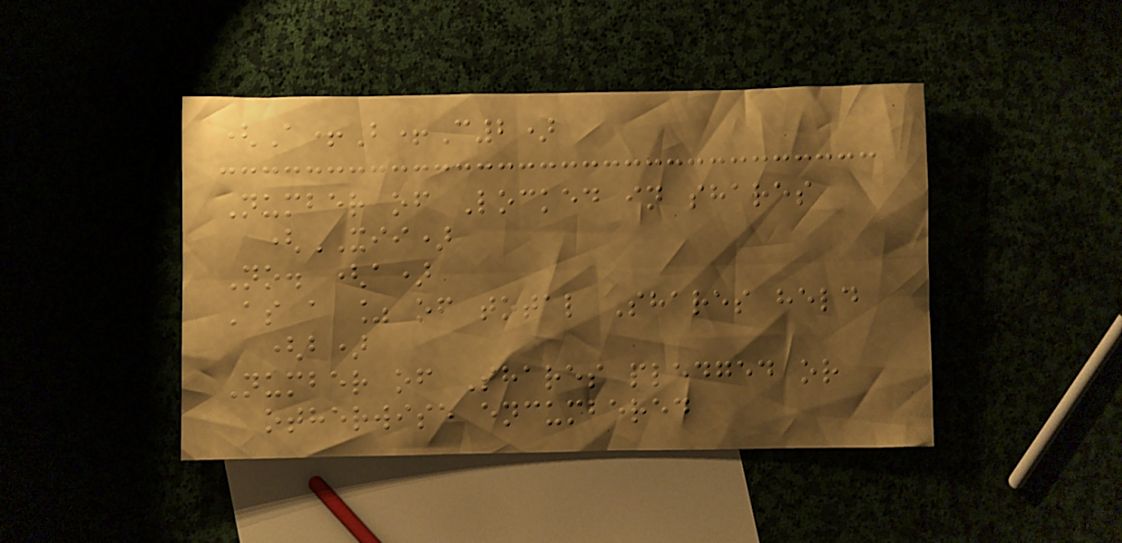(A+B+C2)
Number of Locked in shares
(XII)
No. (a)
As a % of total Shares held
(b)
Number of Shares pledged or
otherwise encumbered
